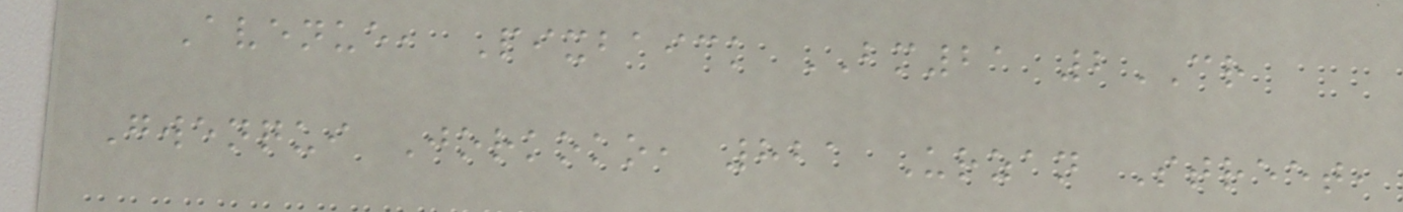Avenue, Pixbaick BM21 2CR
Gwenqui Jorkoko, 821 Urzan Street,
